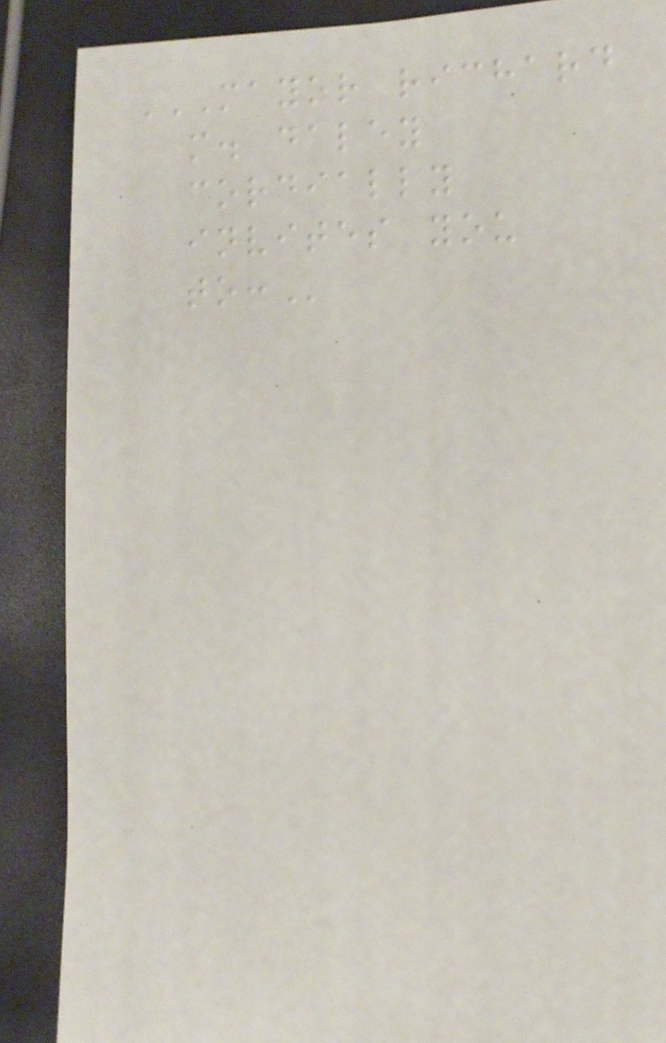MAYOR RICHARD
M. DALEY
CORDIALLY
INVITES YOU
TO:
